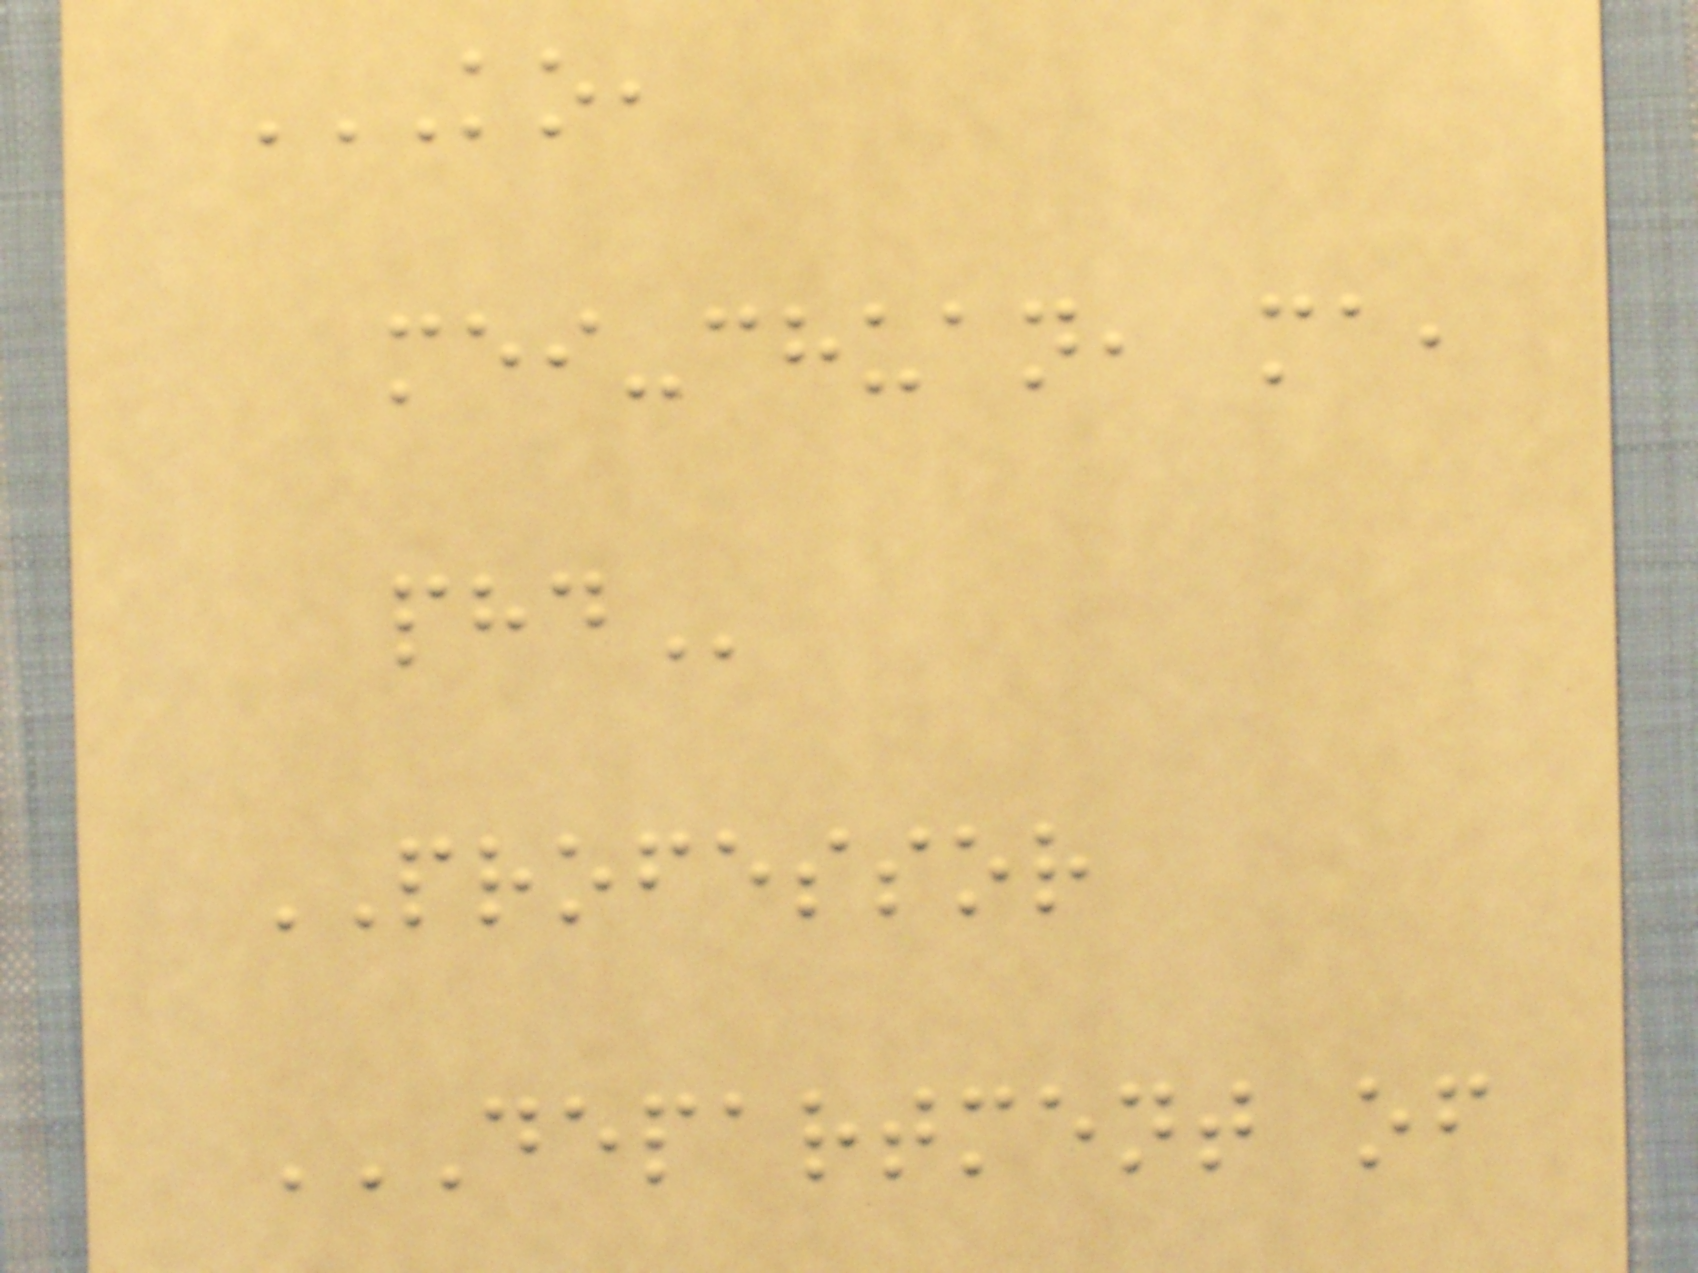KO,
MEI-CHUAN, MA,
PHD
PROFESSOR
DEPARTMENT OF
